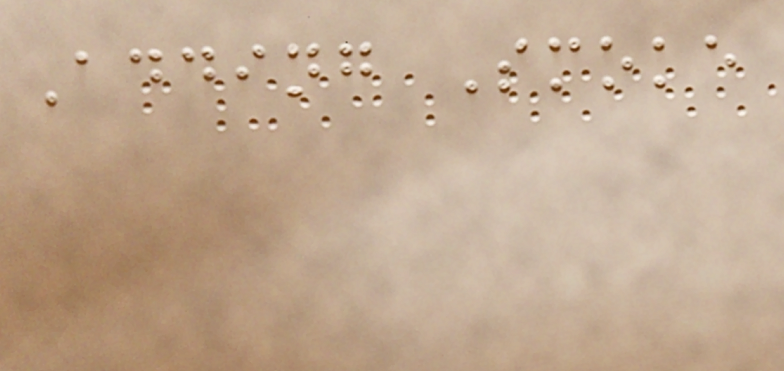Adding Smoke
